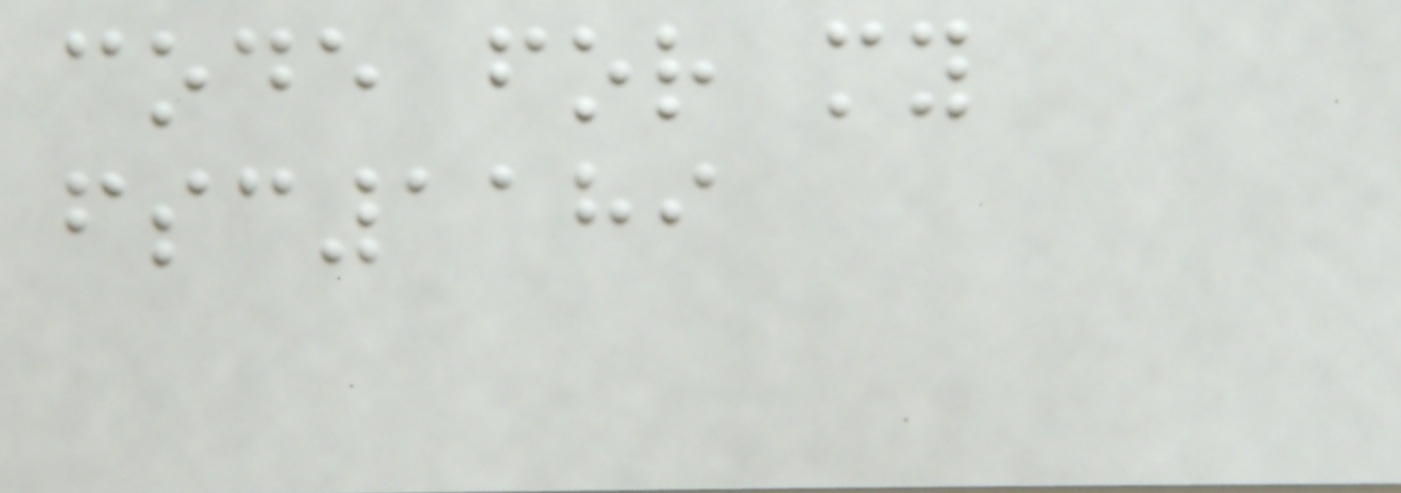code for my
fsc1189
